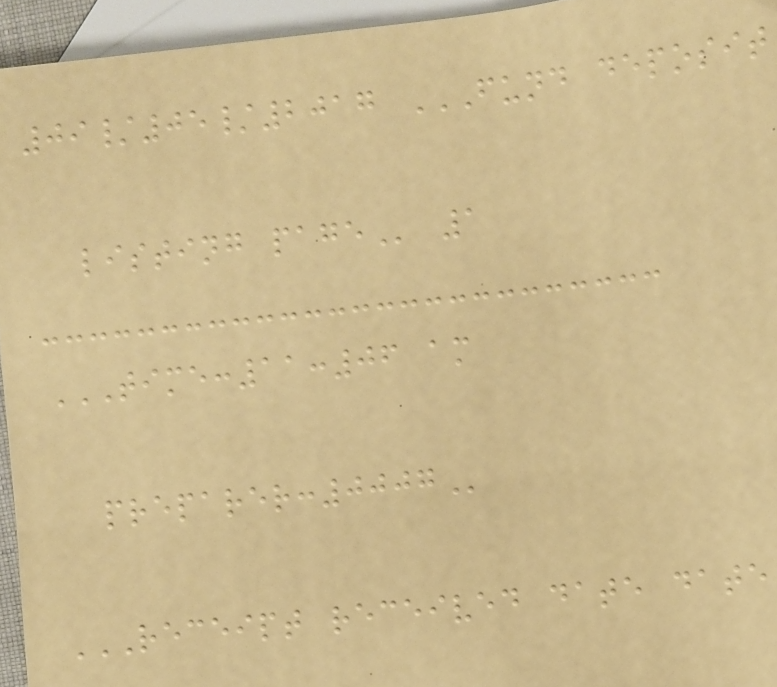09/05/2017 FUND DEPOSIT
LISTING PAGE 1
TIME:11:06 AM
PREPARER:0007
RECEIPT RECEIVED DATE DATE
